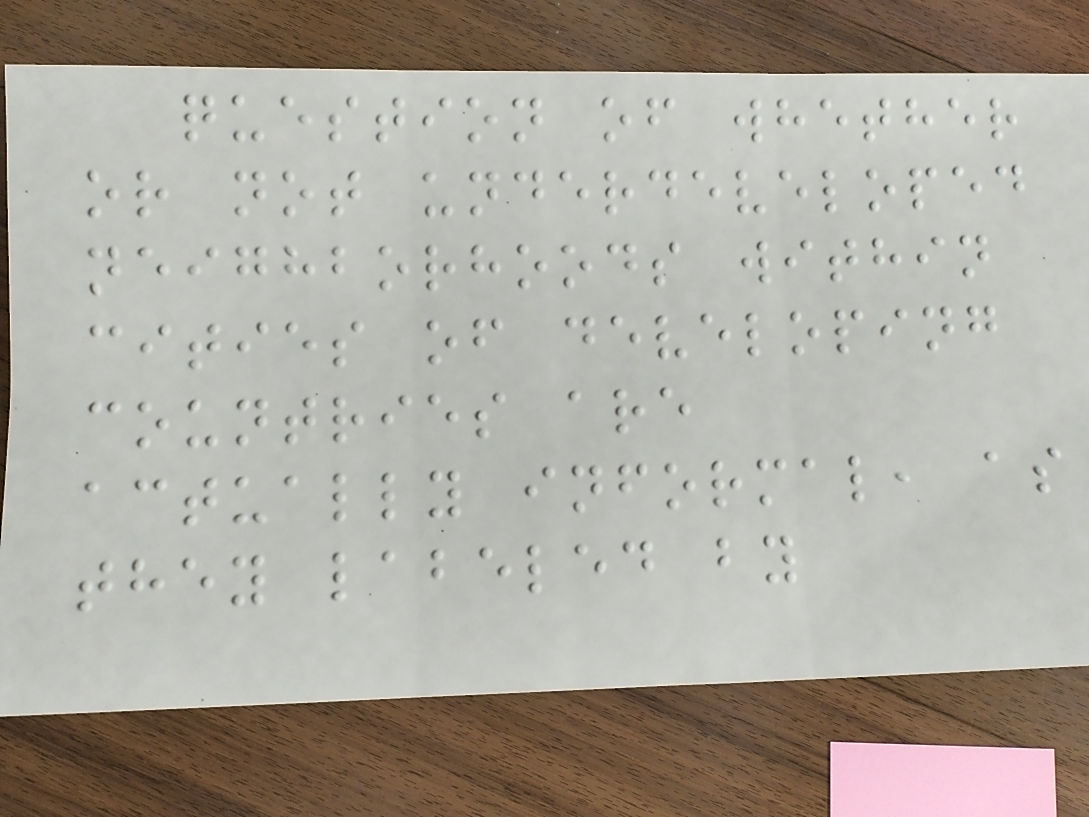question of whether
or not underdeveloped
neighborhoods within
cities of developing
countries are
actually informal, as
they labeled by
